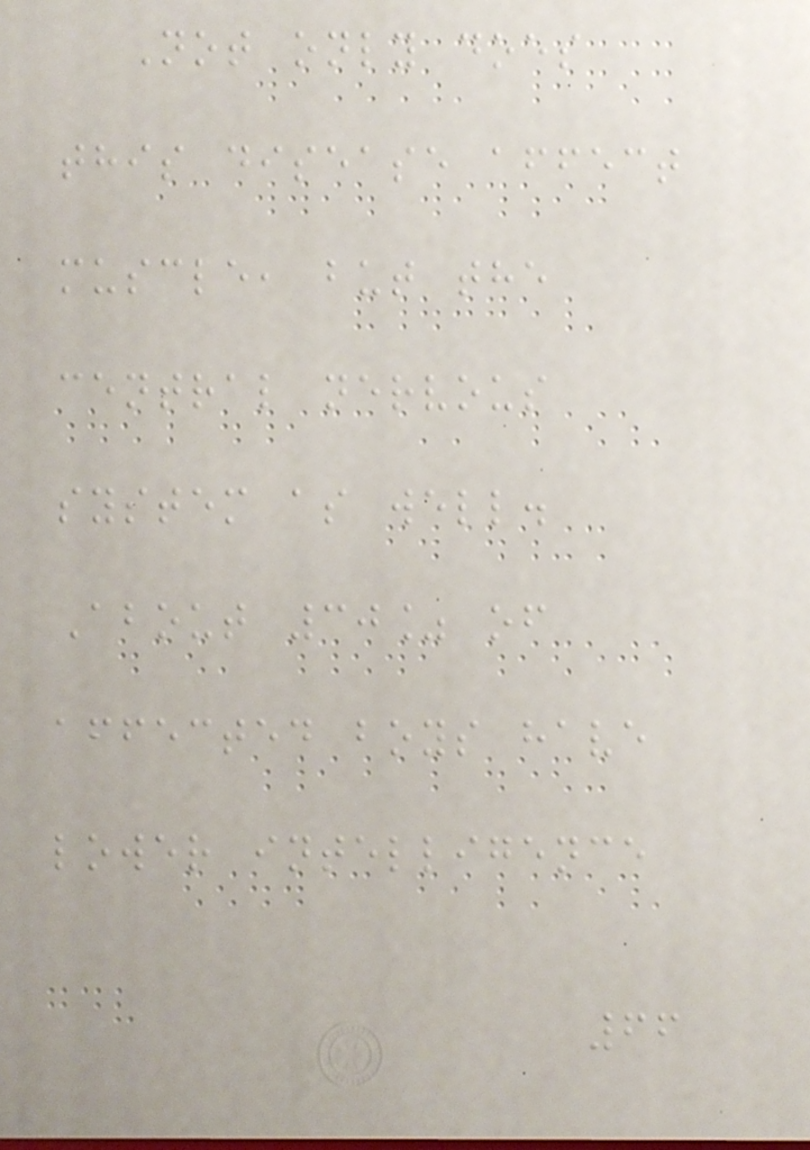Not only does
this disease affect
muscle, but the
central nervous
system as well.
About 30% of
affected boys have
lower intelligence
66
